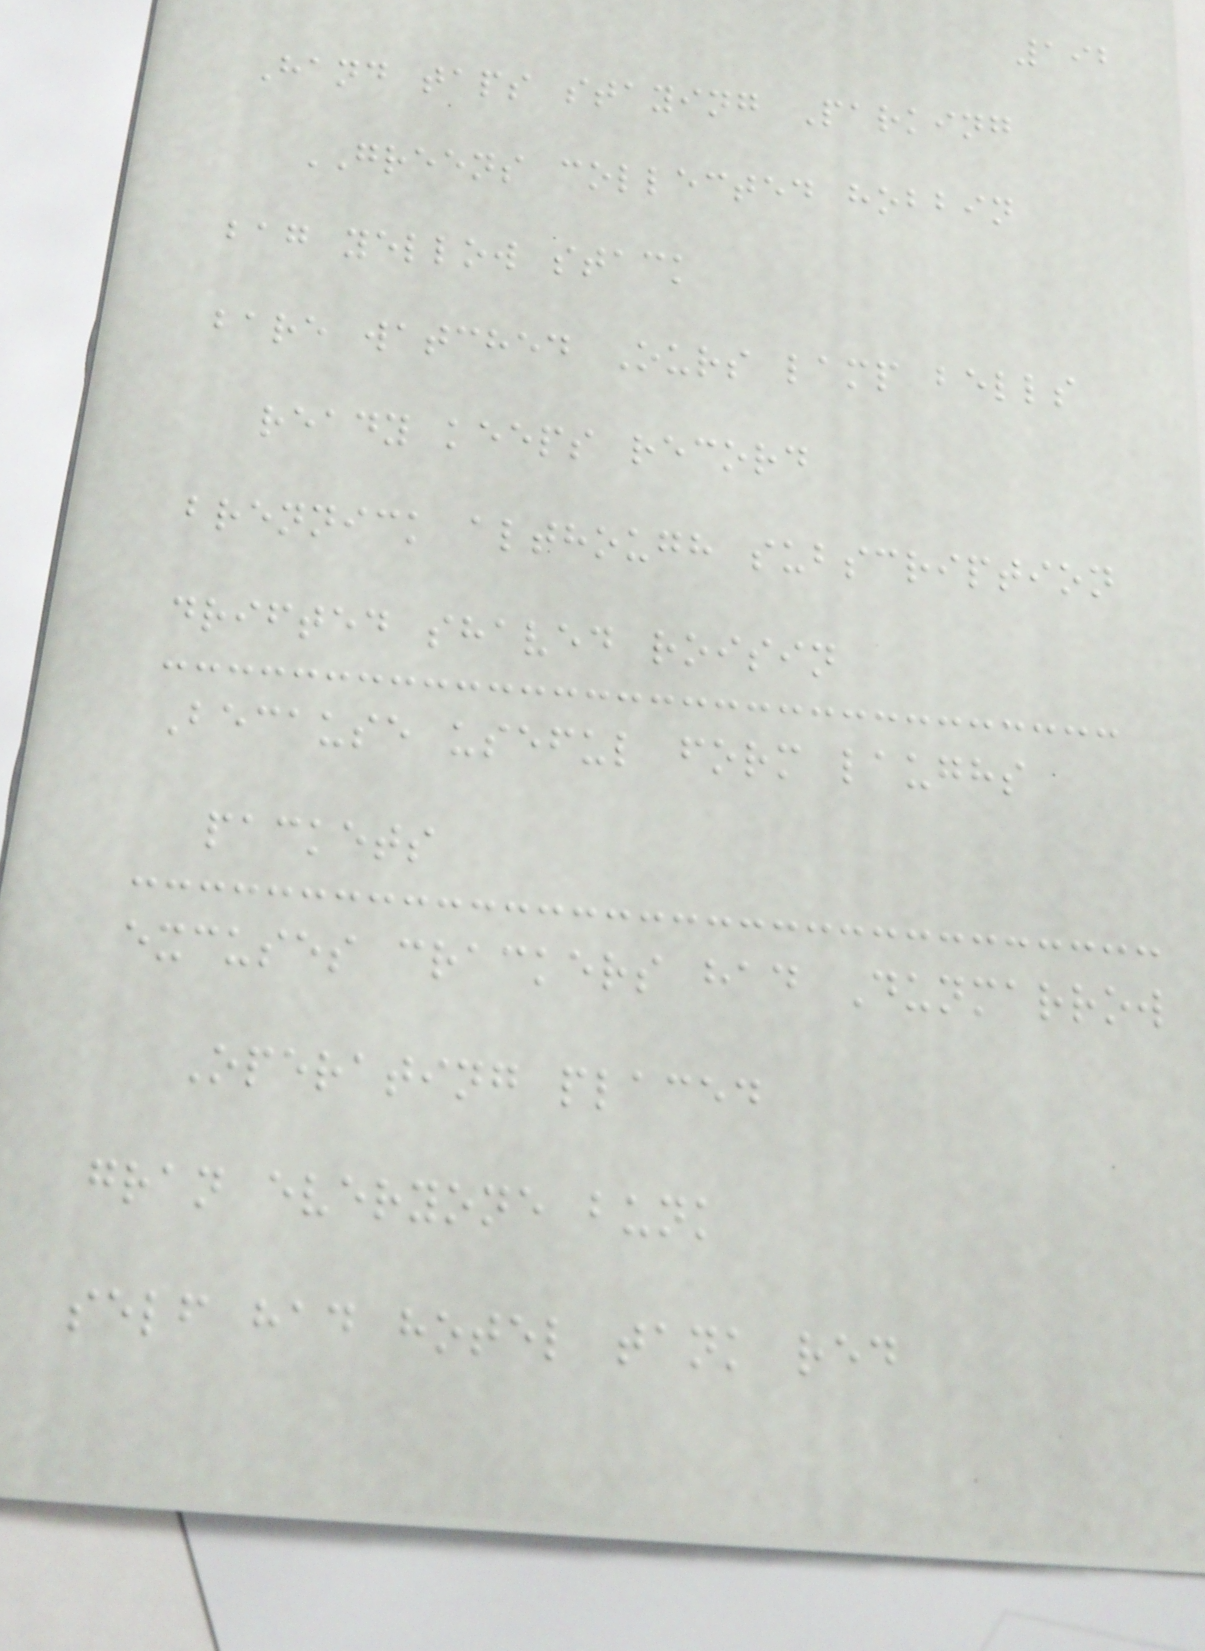192
Hand taps staying Parking
GREENS collected hobbin
bag yellow stack
bare watched Ours lamp bells
ready keeps record
brennick although subscription
drifted shaved roisin
Because useful form laughs
packets
excuses crackers had Dunmarrow
Operating placed
gran everyone bunk
self had hotel tank red
